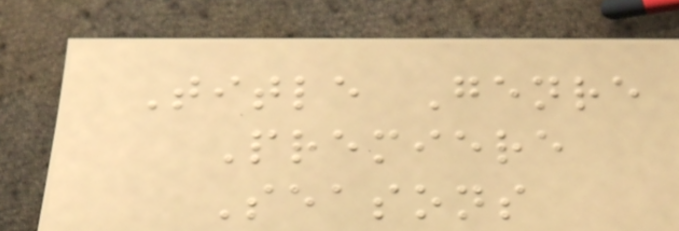Title Genre
Premiere
Seasons
